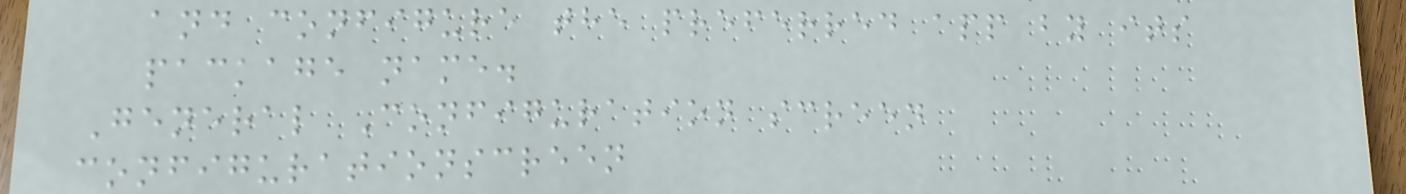and configure the preferred app by its
package name.
General Configuration screen
configurationscreen
